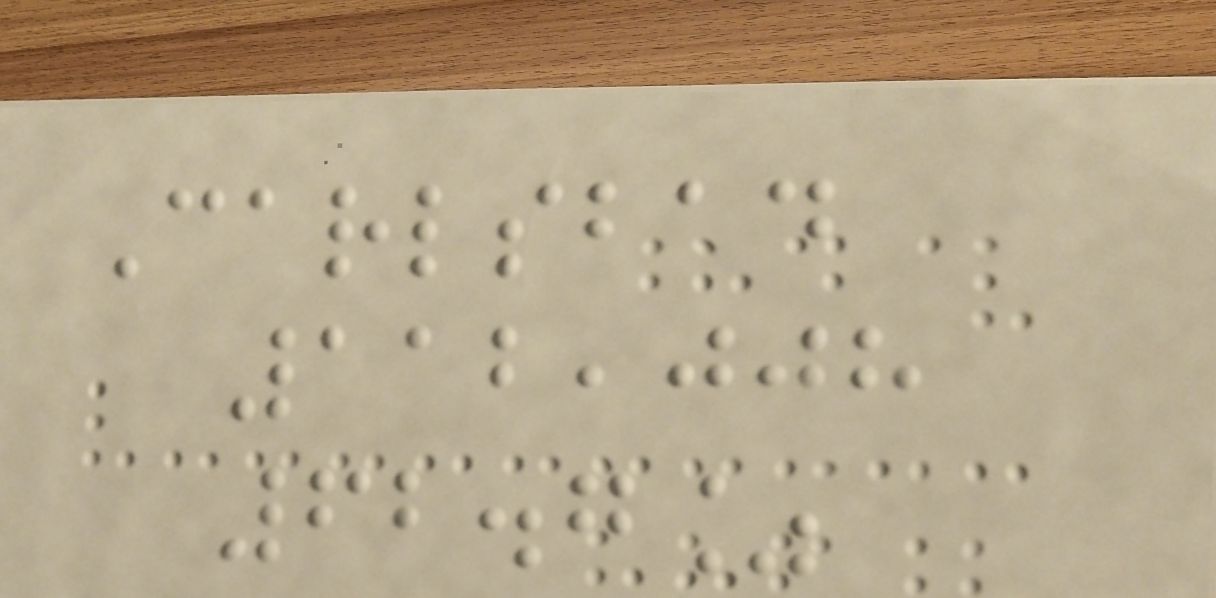Carlsbad
112,008
62.7%
